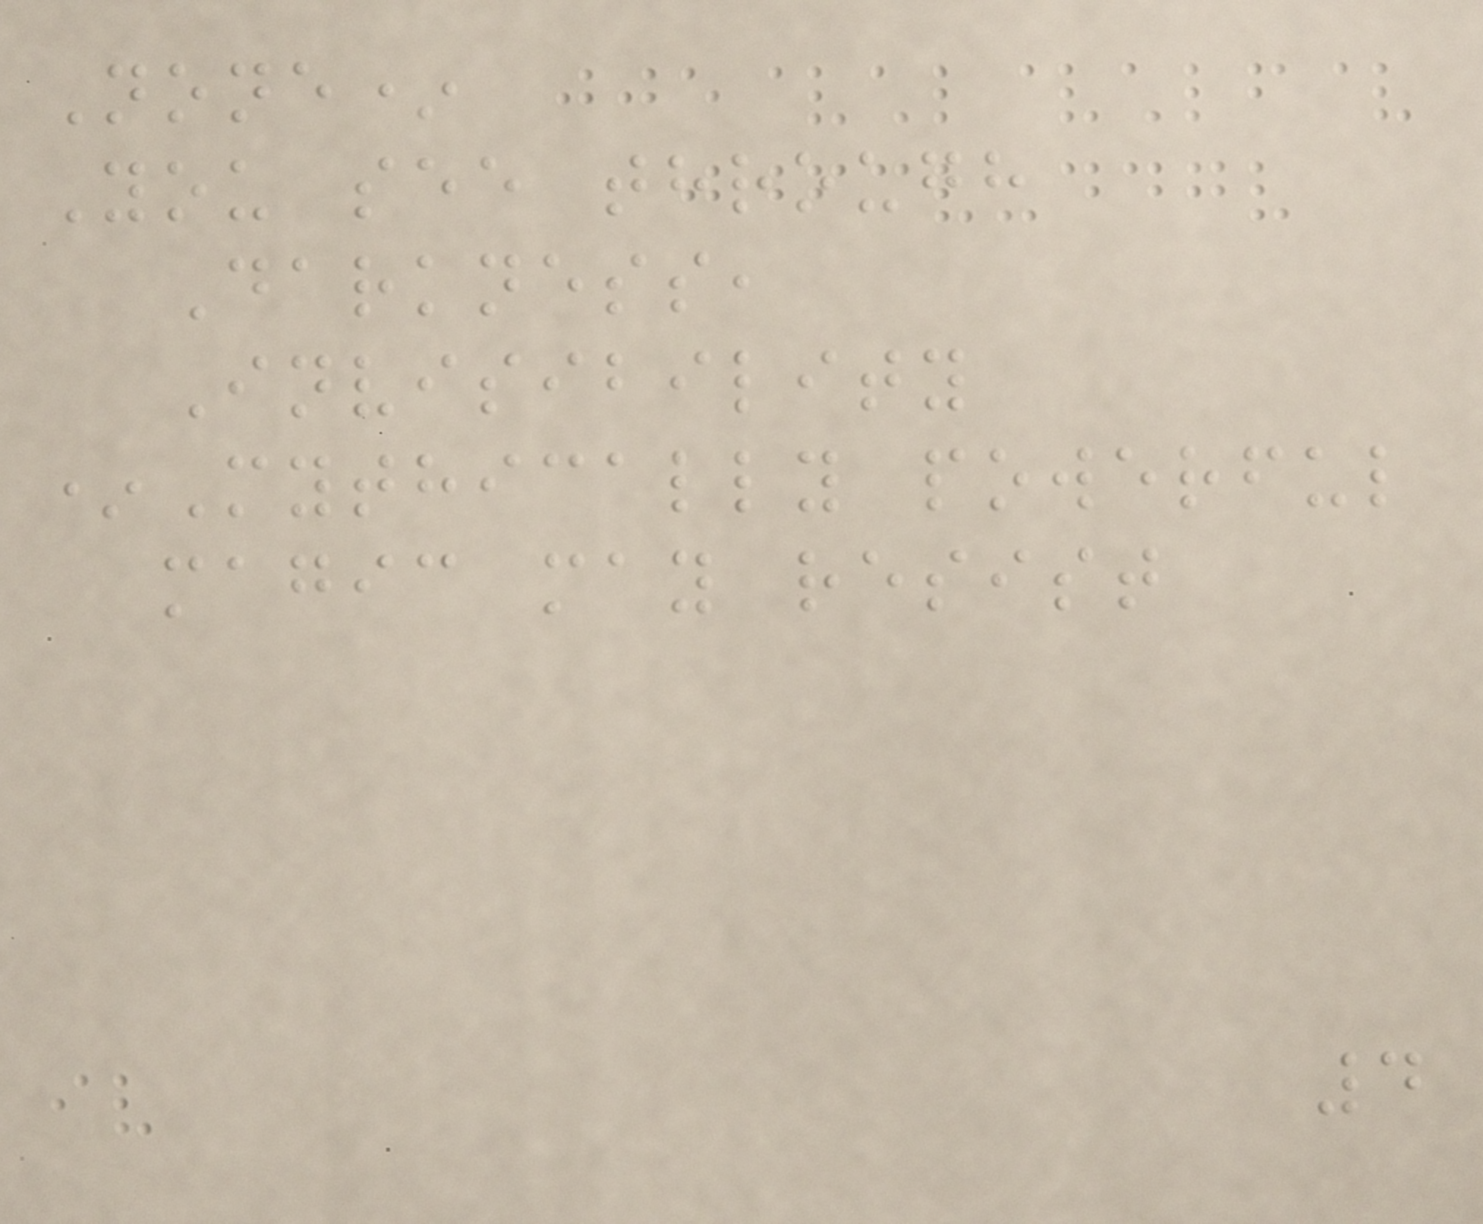None*
You see through
Darkness,
Invisibility
*Mythically powerful
magic may resist
4
